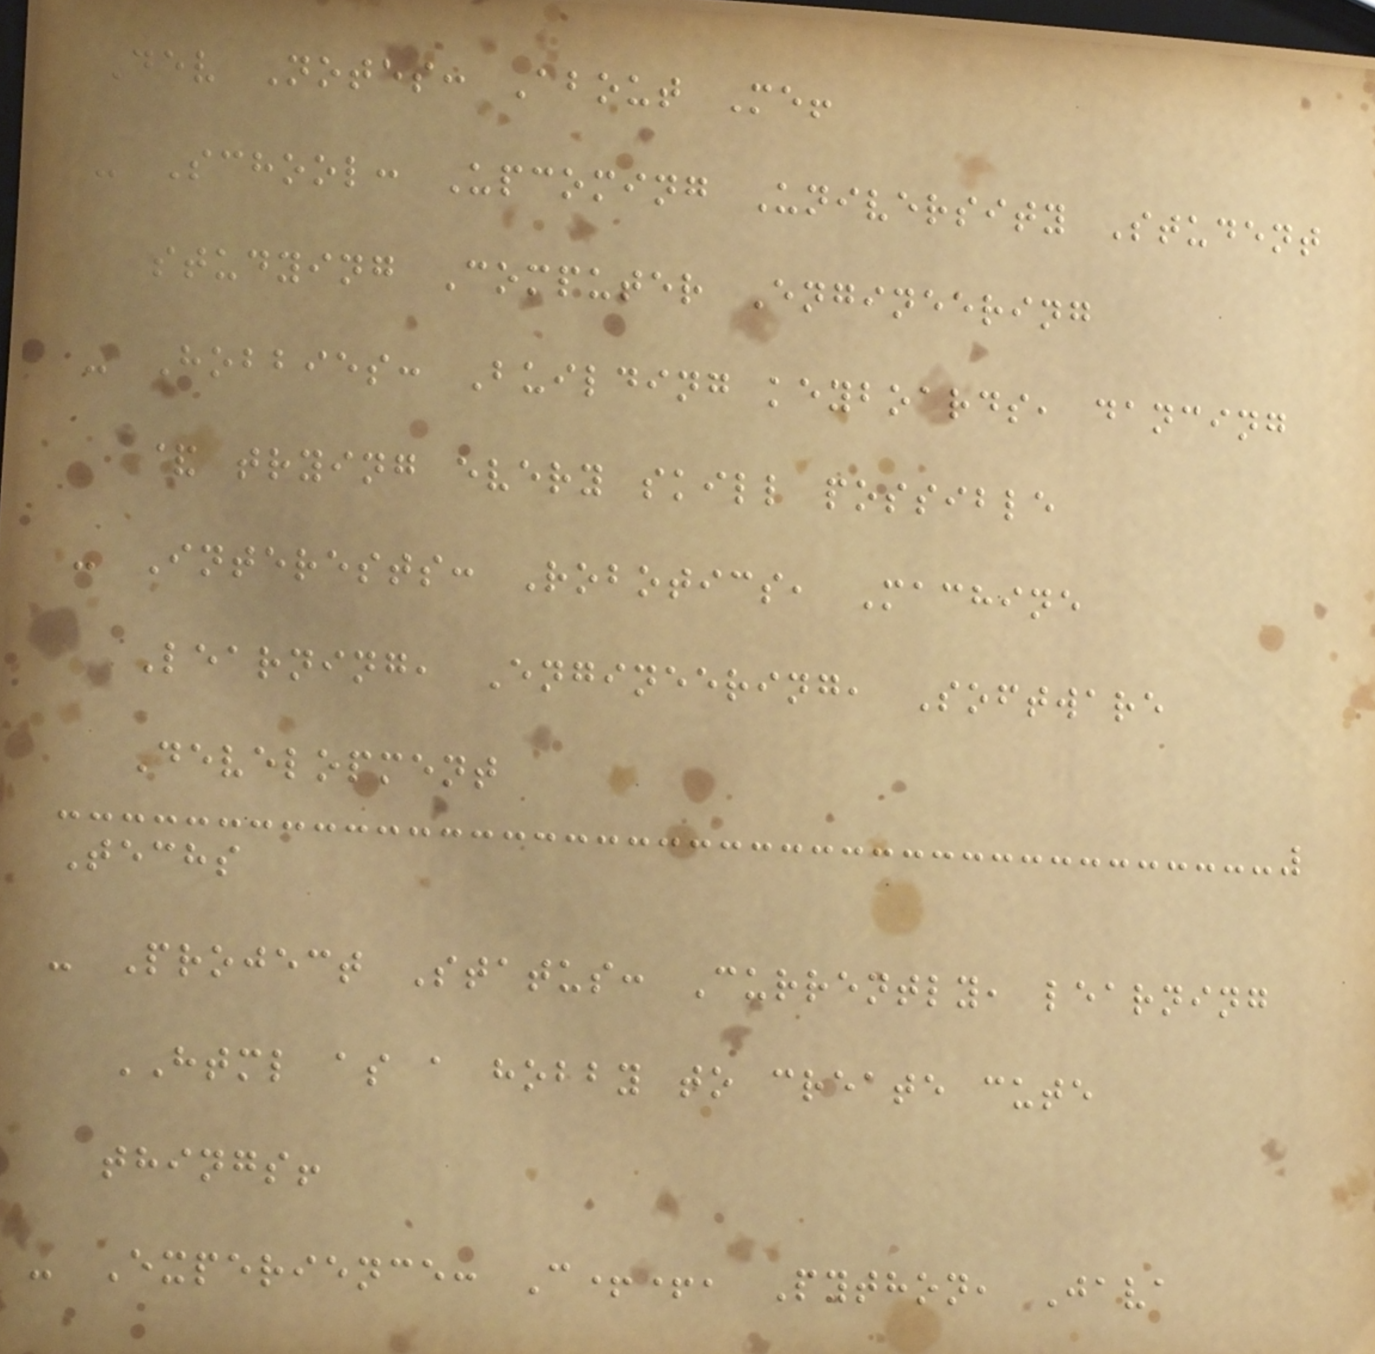Dev Notes: About Me!
- School: Upcoming University Student
studying Computer Engineering
- Hobbies: Building keyboards, dancing
& trying every skill possible
- Interests: Robotics, Machine
Learning, Engineering, Software
Development
Techs
- Project Status: Currently, learning
HTML as a hobby to create cute
things!
- Experience: C++, Python, Java
